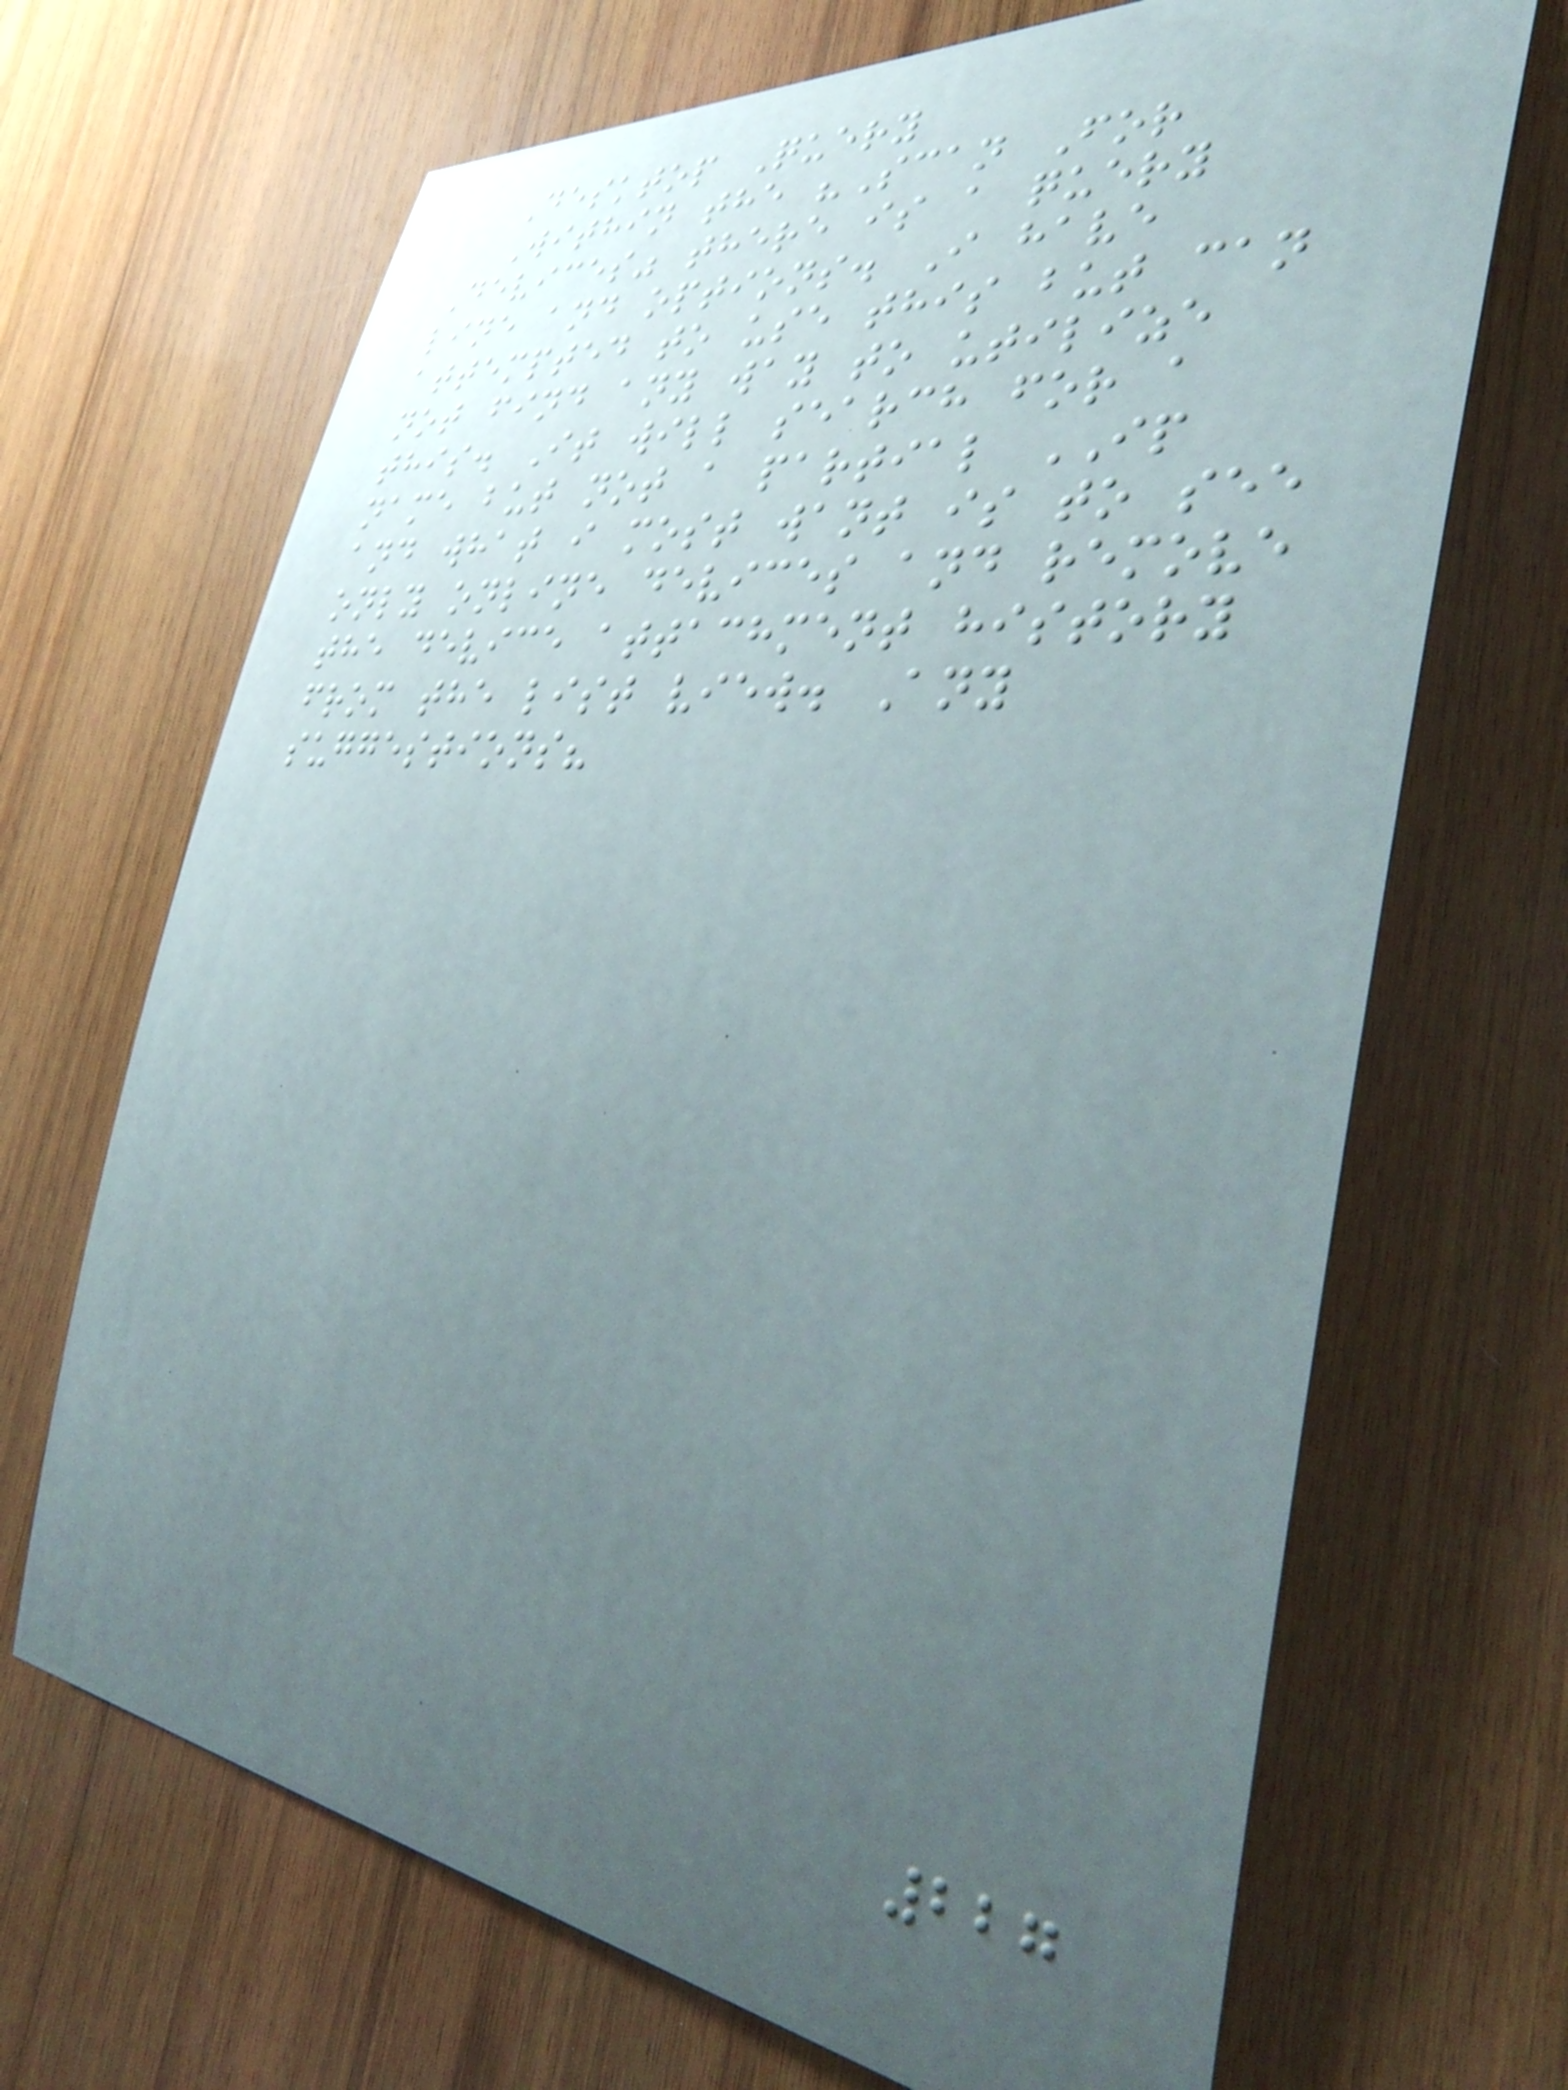Desktop Query
Within the "Scan For
Devices" there is a query
line and options. I have
attempted to use this but can
not find any way to utilize
this. It will search for a
name but not a partial IP
and what i most want is to see
only online devices and remove
the device attachment history
from the list view. Any
suggestions?
227
